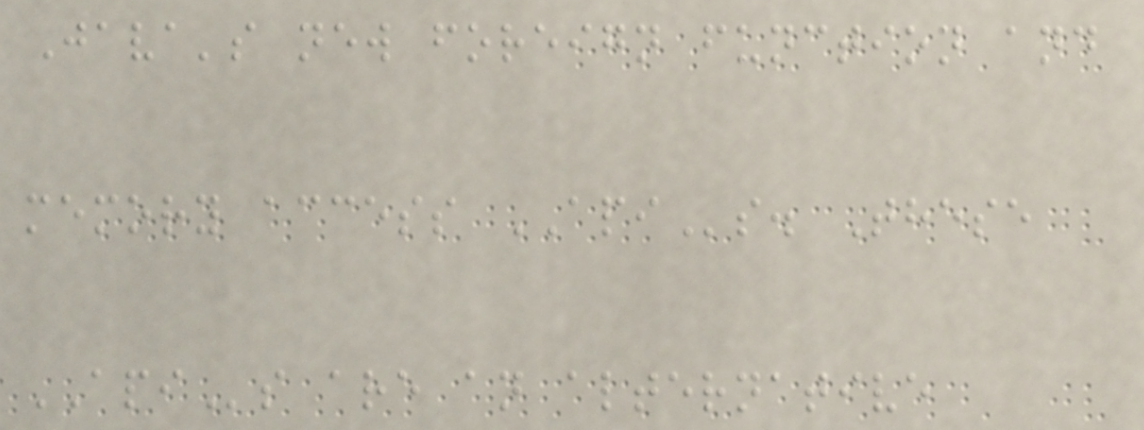Java's new foreign function and
memory access APIs. These
APIs are an alternative
